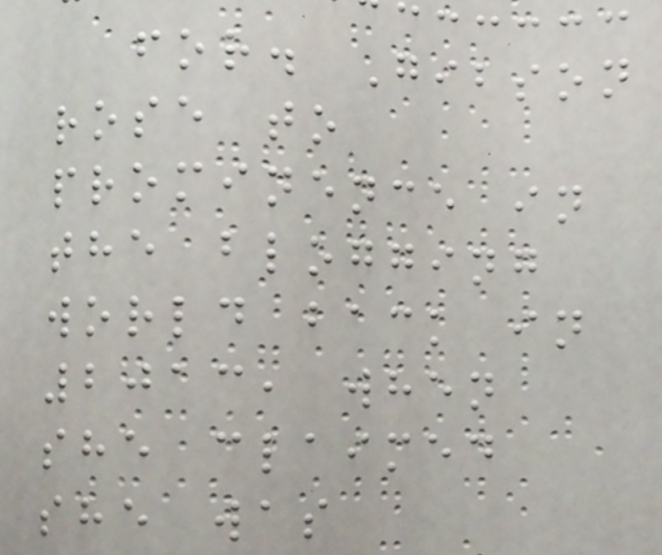for. Gibson
rose to
prominence in
the blogging
world back in
2013, when
she claimed
she was
